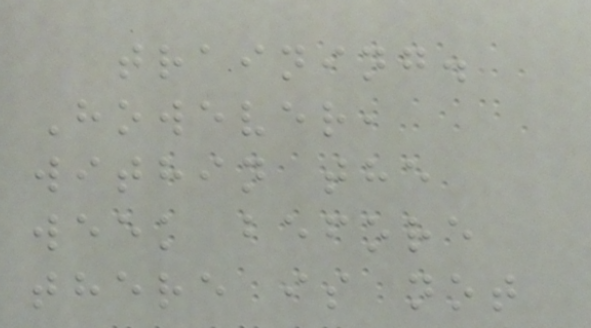training.
However,
within the
week before
there is not
